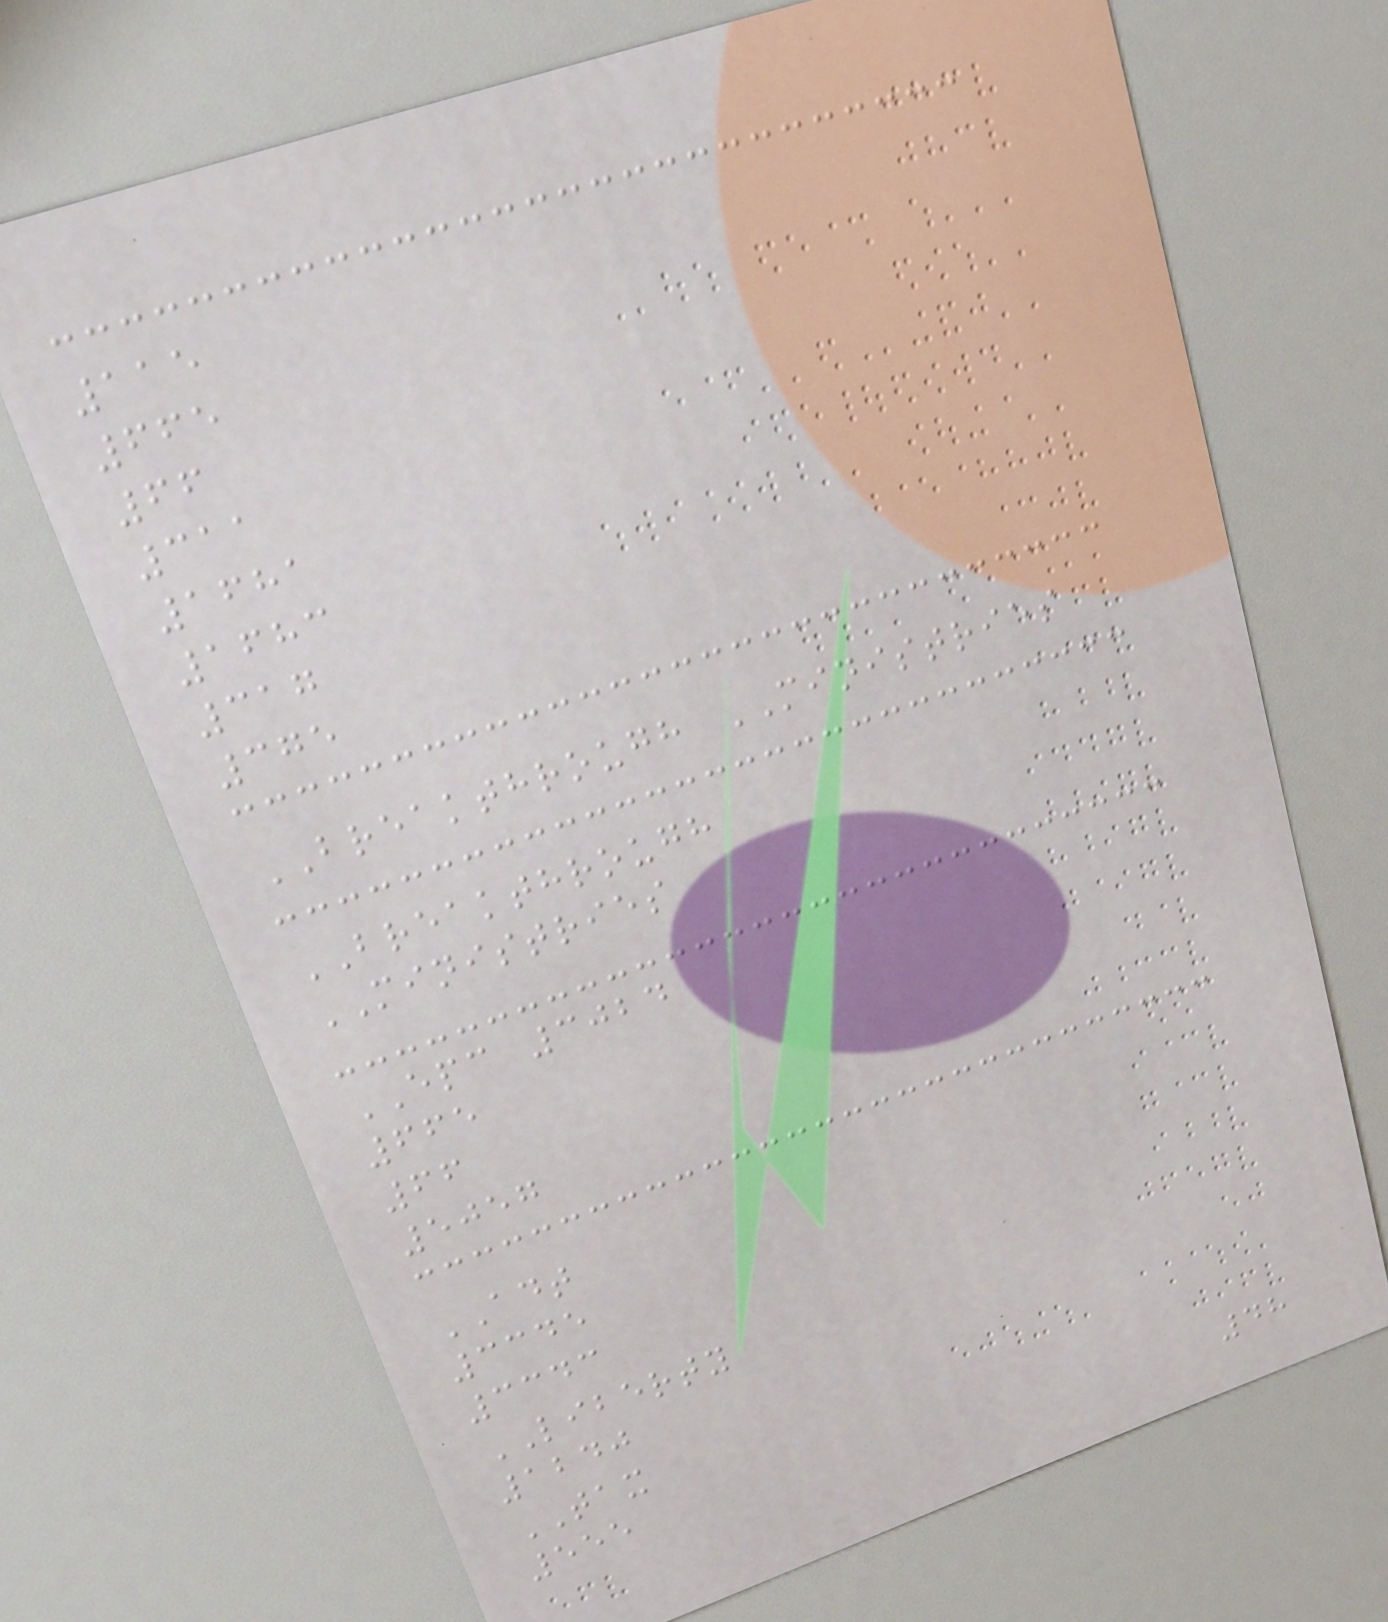115
665
66
311
1681
1683
317
375
BREAKTHROUGH MINISTRIES
BREAKTHROUGH
MINISTRIES
EPC 3024
665
66
5057
ADT
3345
3343
LIBERTY
1240
TAX
555
48
